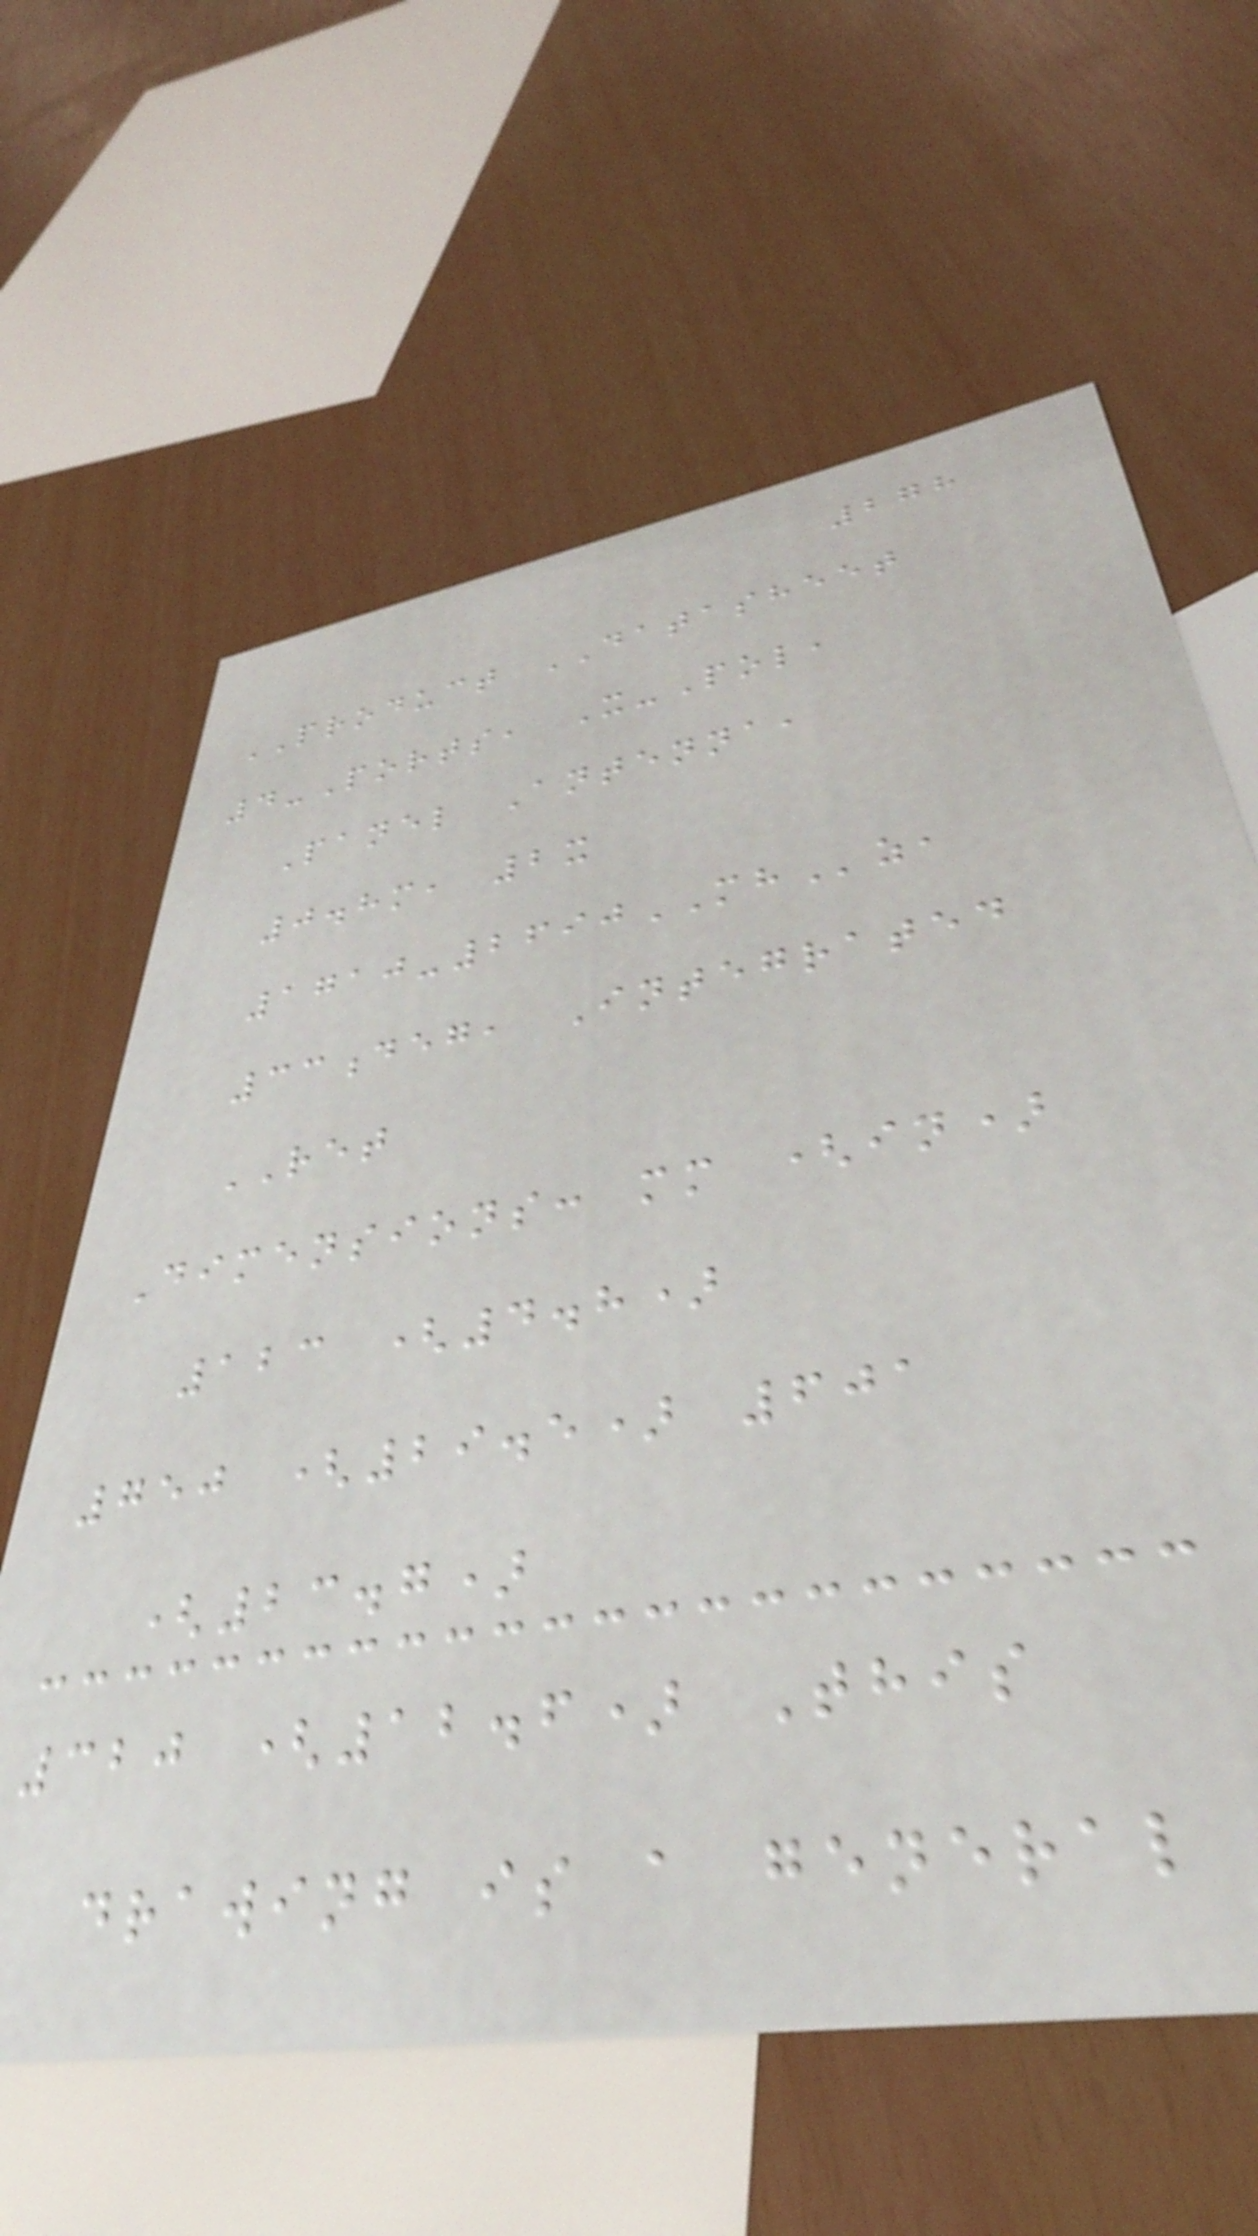278
PRODUCT DATASHEET
4-Ports, X-Pol,
Panel Antenna,
0.8m, 2x
1710-2690MHz,
33deg, Integrated
RET
Dimensions: mm (in)
123 (4.8)
750 (29.5) 601
(23.7)
320 (12.6) This
drawing is a general
